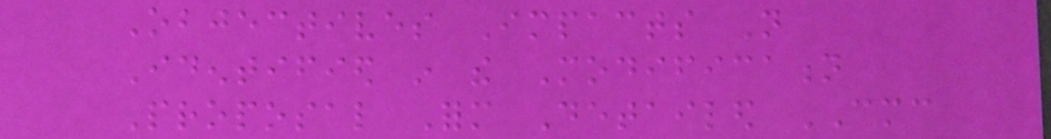Objectives Impacts Not
Identified in the Modification
Proposal Form Detailed CMC
